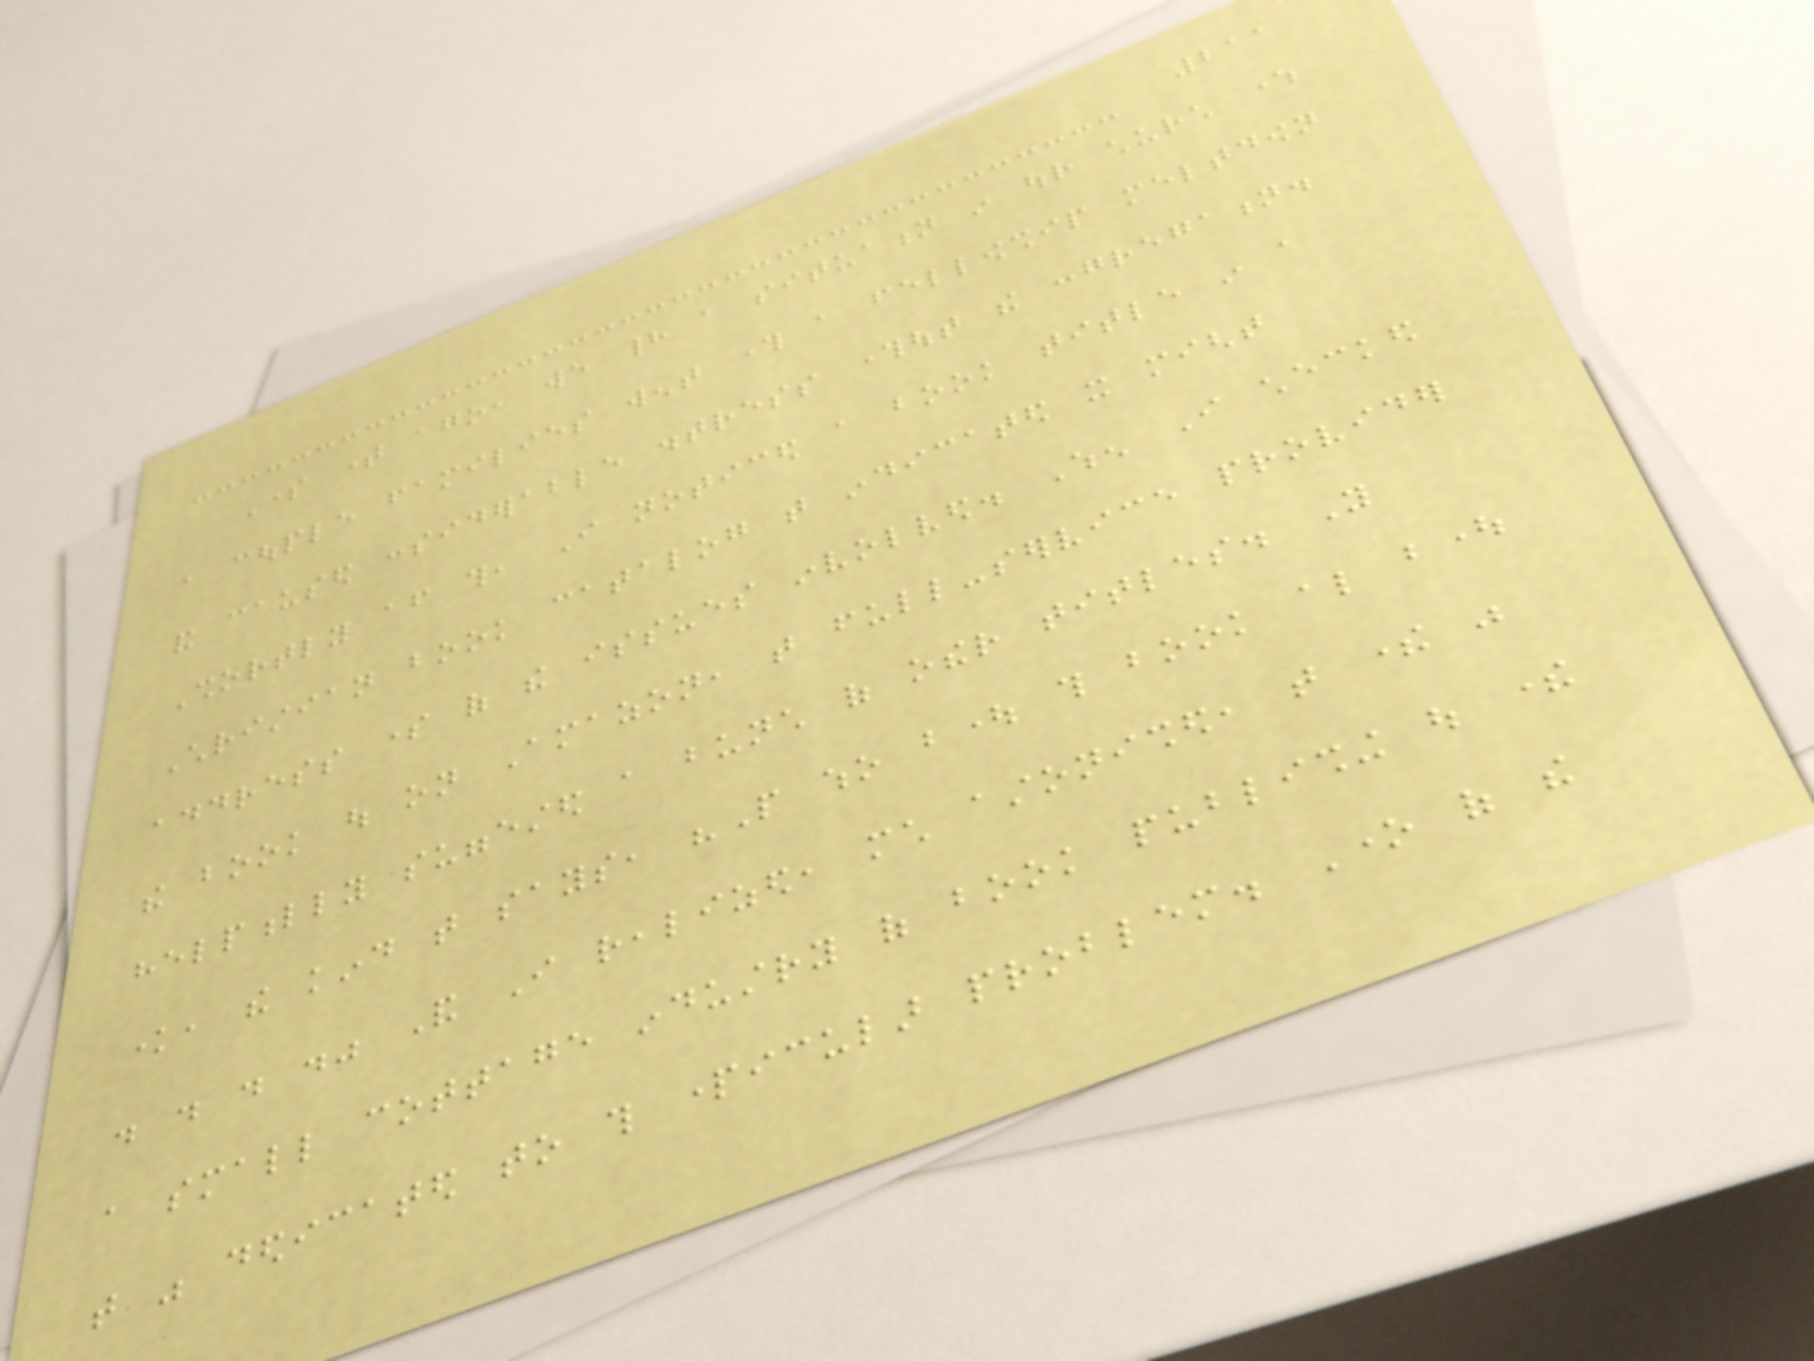211
Some time ago, we had a situation in our church where
a couple families went through a fellowship meltdown
and caused considerable distress throughout the congregation.
Shortly after this, I noticed a book title in a
Christian book catalog that indicated it might
address some of the issues involved. When I checked
the book out on Amazon, that full-service provider
helpfully suggested a bunch of other titles. You
know, the kind that says, "People who bought this book also bought
. . . ." And I realized, much astonished, that there was
a small cottage industry of book publishing out there
that was dedicated to this particular problem. One of the
